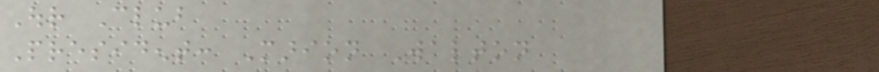Our Club
President: Marion Walton
